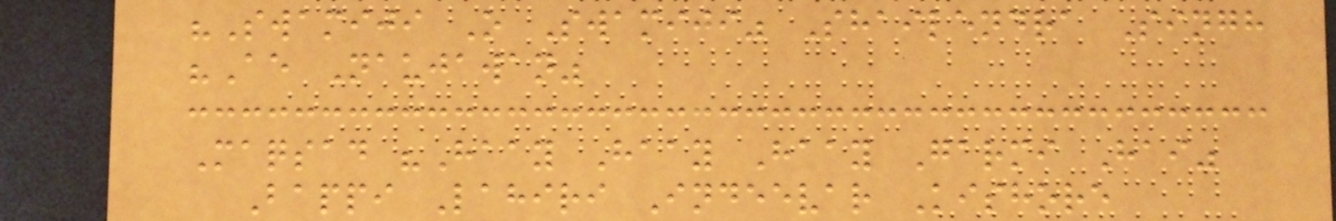"Swamiji O Swamiji" Shailendra Singh
"Ae Naujawan"
Maqsad "Haay Haay Haay Garmi Hai"
Bappi Lahiri Indeevar Kishore
